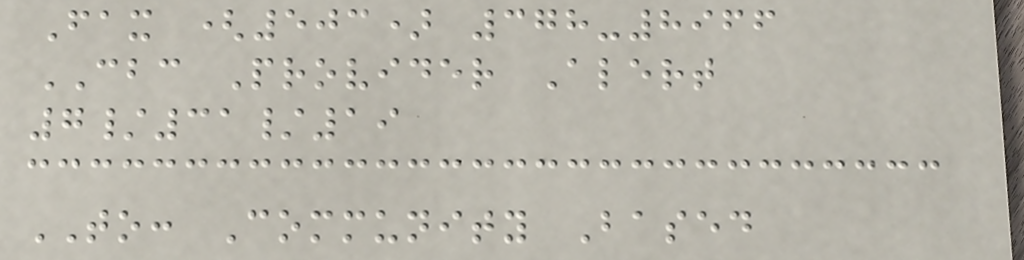Fax (503) 378-8966
CBC Provider Alert
7/31/19
TO: Community Based
